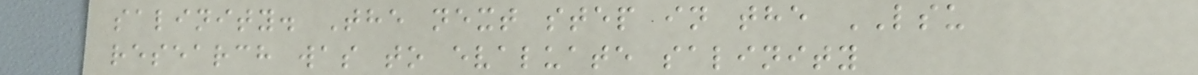salinity. The next step in the LSU
research was to evaluate salinity
